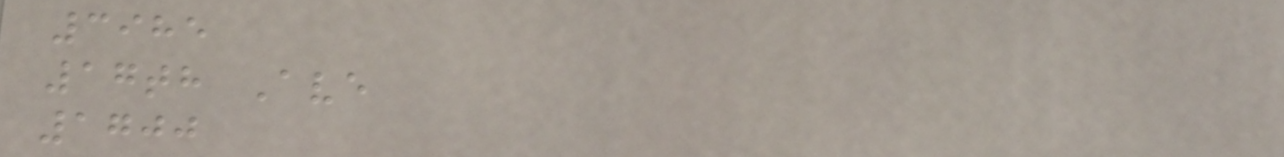3985
17th Ave
1700
